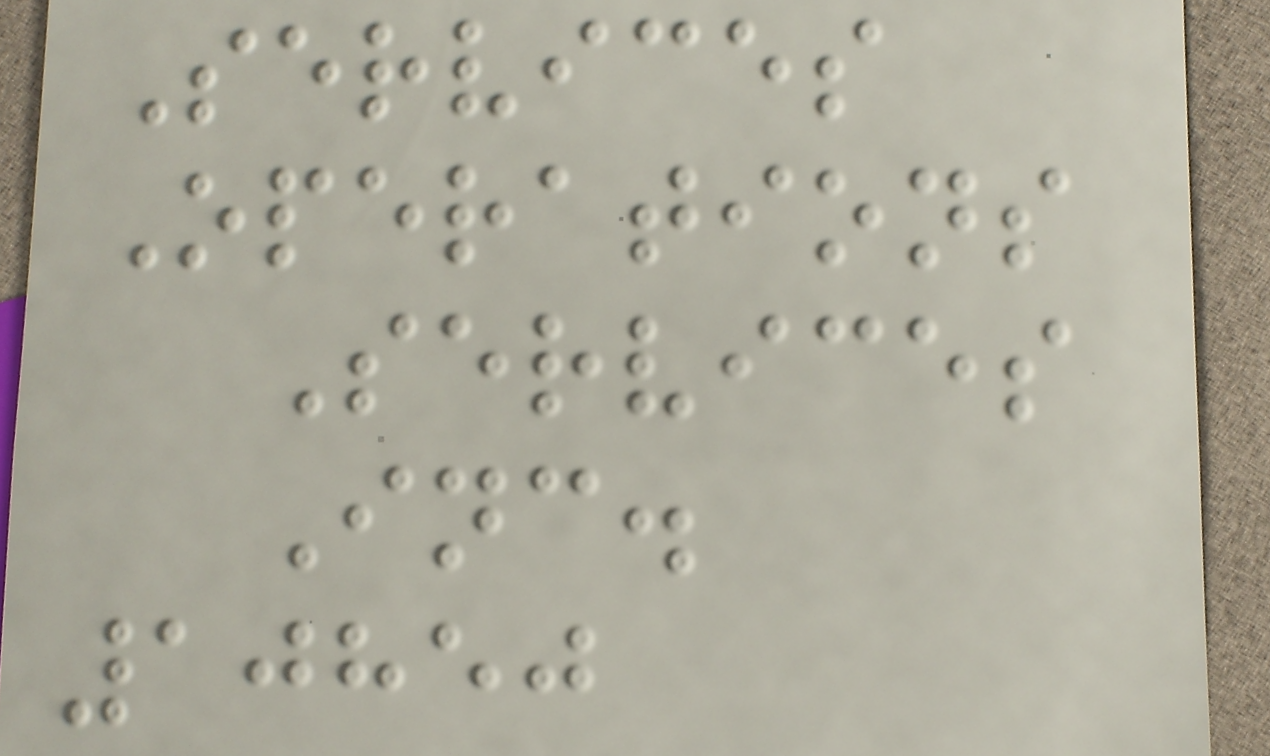Services
Operations
Services
Inc.
10850
